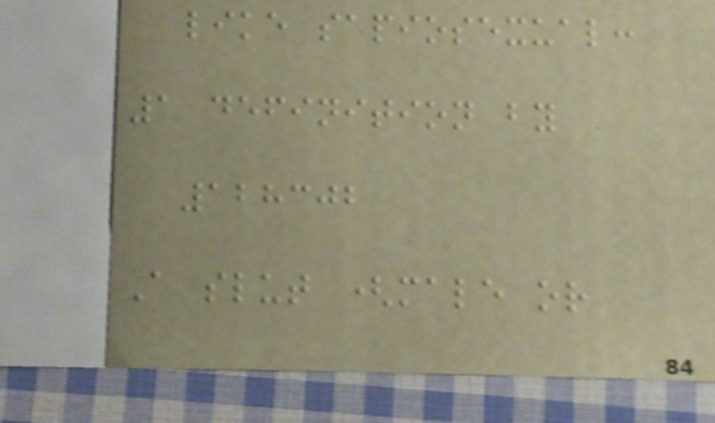like sapiosexual:
1 definition by
128302
A slut (male or
